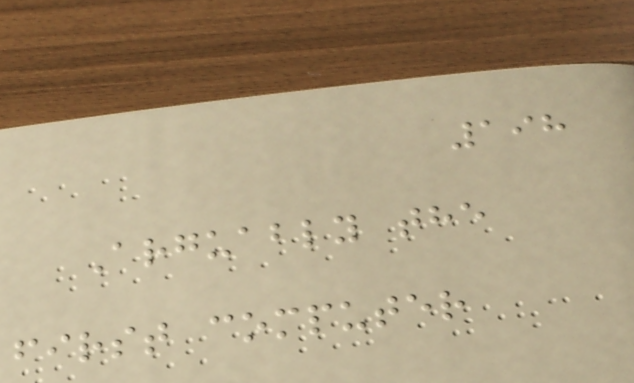198
Arguably the
first computer
